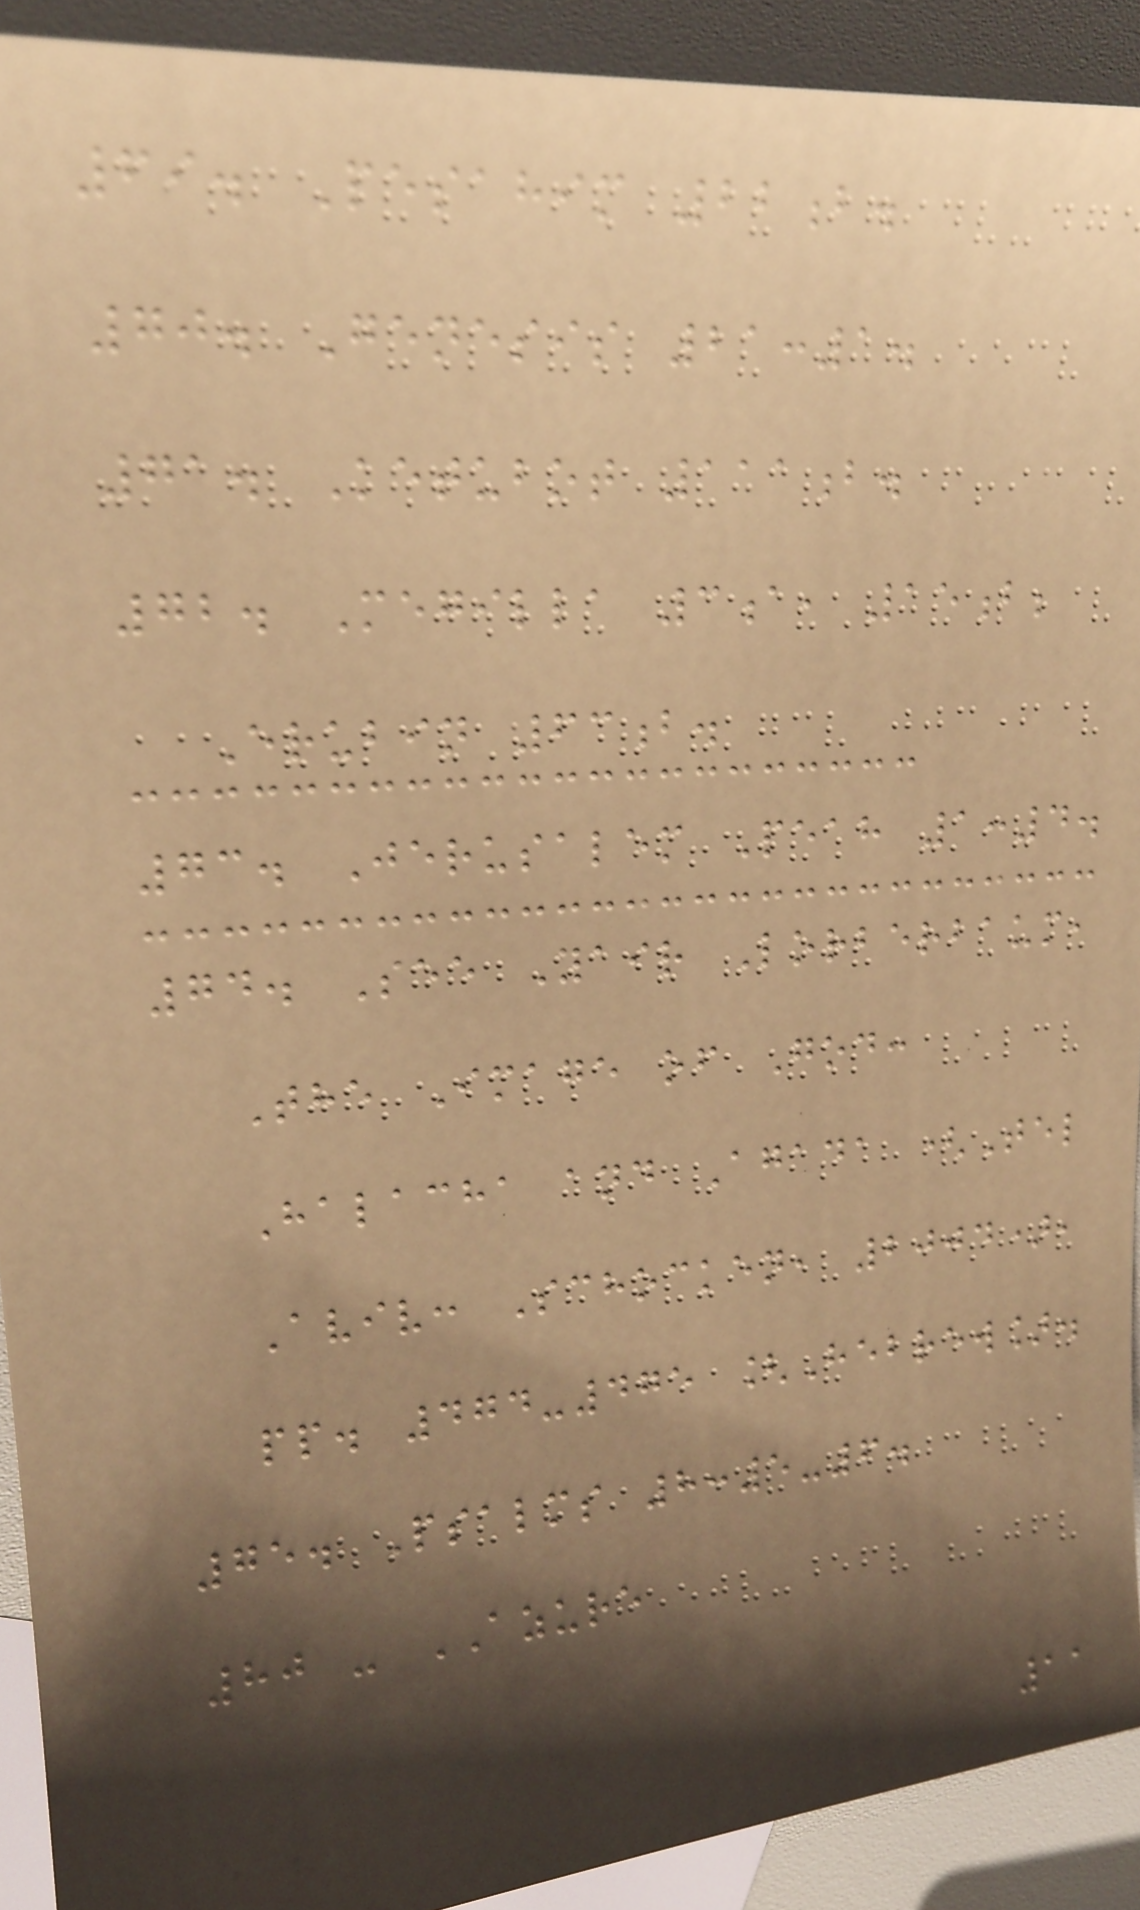69. Pesahim 22b.
70. Genesis 21:1.
71. Ketubot 111b.
72. Megilla 3a, 15b;
Erubin 63b.
73. Jerusalem Peah 1:4.
74. See Yair Lorberbaum,
The Image of God:
Halacha and Agada (Tel
Aviv: Schocken, 2004),
pp. 474-475 [Hebrew].
75. Psalms 8:5-6.
80 - AZURE
11
